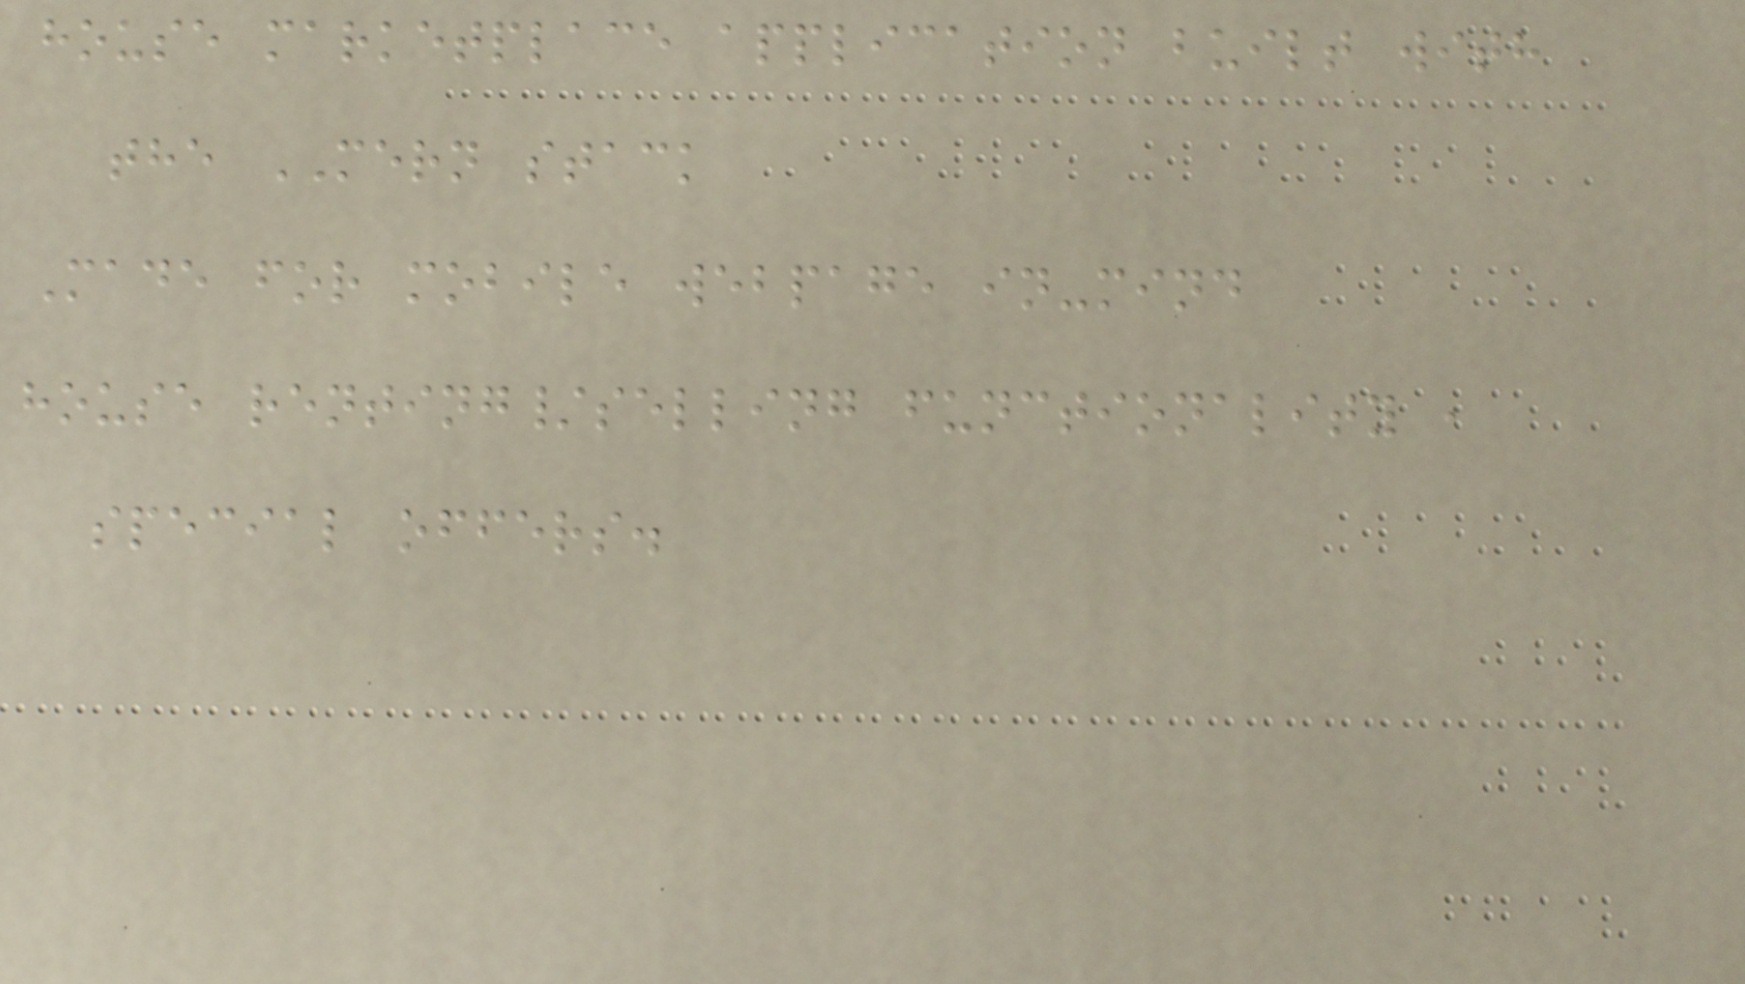house marketplace application built with
the MERN stack
Made for mobile webpage in-mind
house renting/selling functionality ,
special offers.
